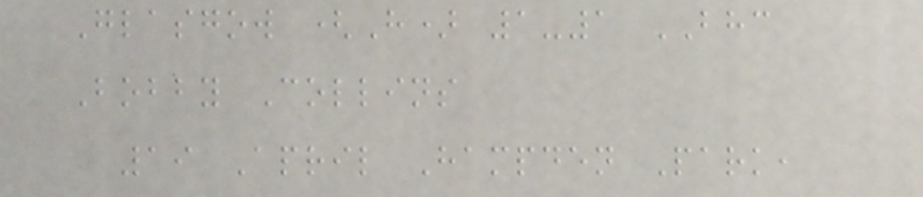Glasgow (H) 1-1 BHC
Bobby Collins
19 April Hampden Park,
